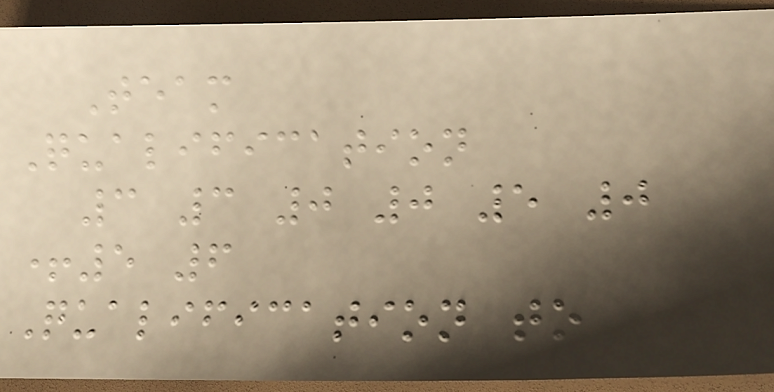Team
Qualification
3 3 0 0 5 0
+5 6
Qualification to
